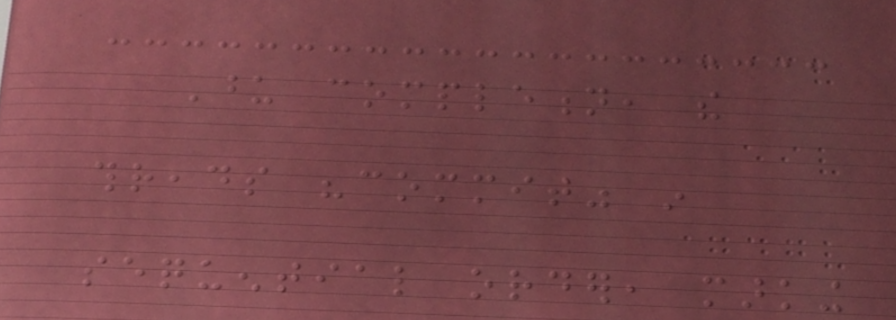Upon completion, the
threads "commit" in
sequential order, marking
